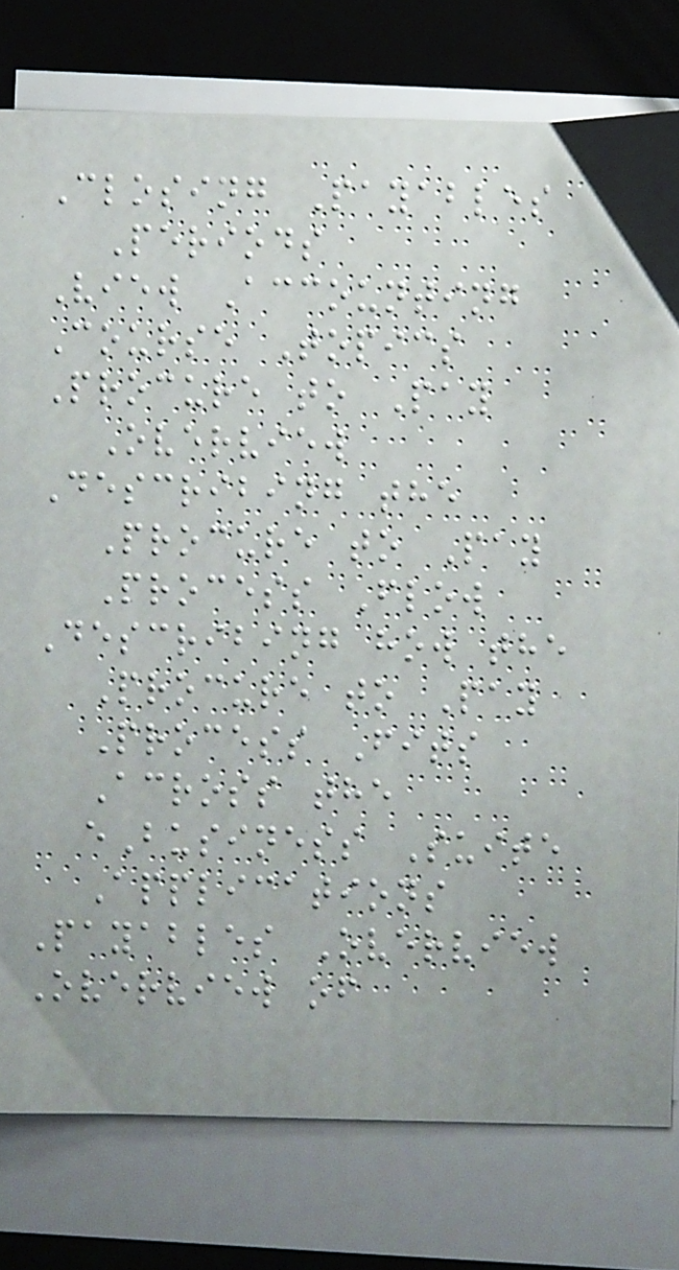Closing Payables
Periods
View Accounting
Course Topics
Procure to Pay
Overview
Describing the
Procure to Pay
Process Flow
Describing how the
Procure to Pay
Process Fits
Across the
eBusiness Suite
Applications
Payables Overview
Overview of
